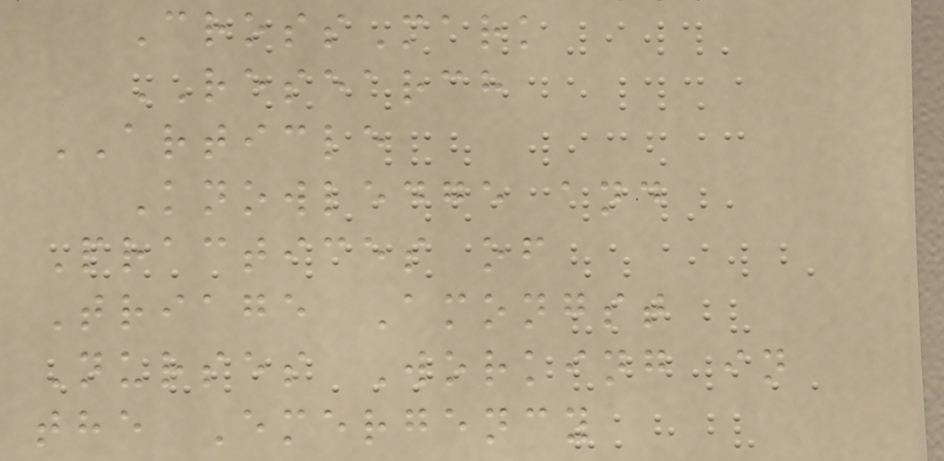CrossMark
RESEARCH
ARTICLE
Knowledge and
Practices of
Triage Amongst
Nurses Working in
the Emergency
